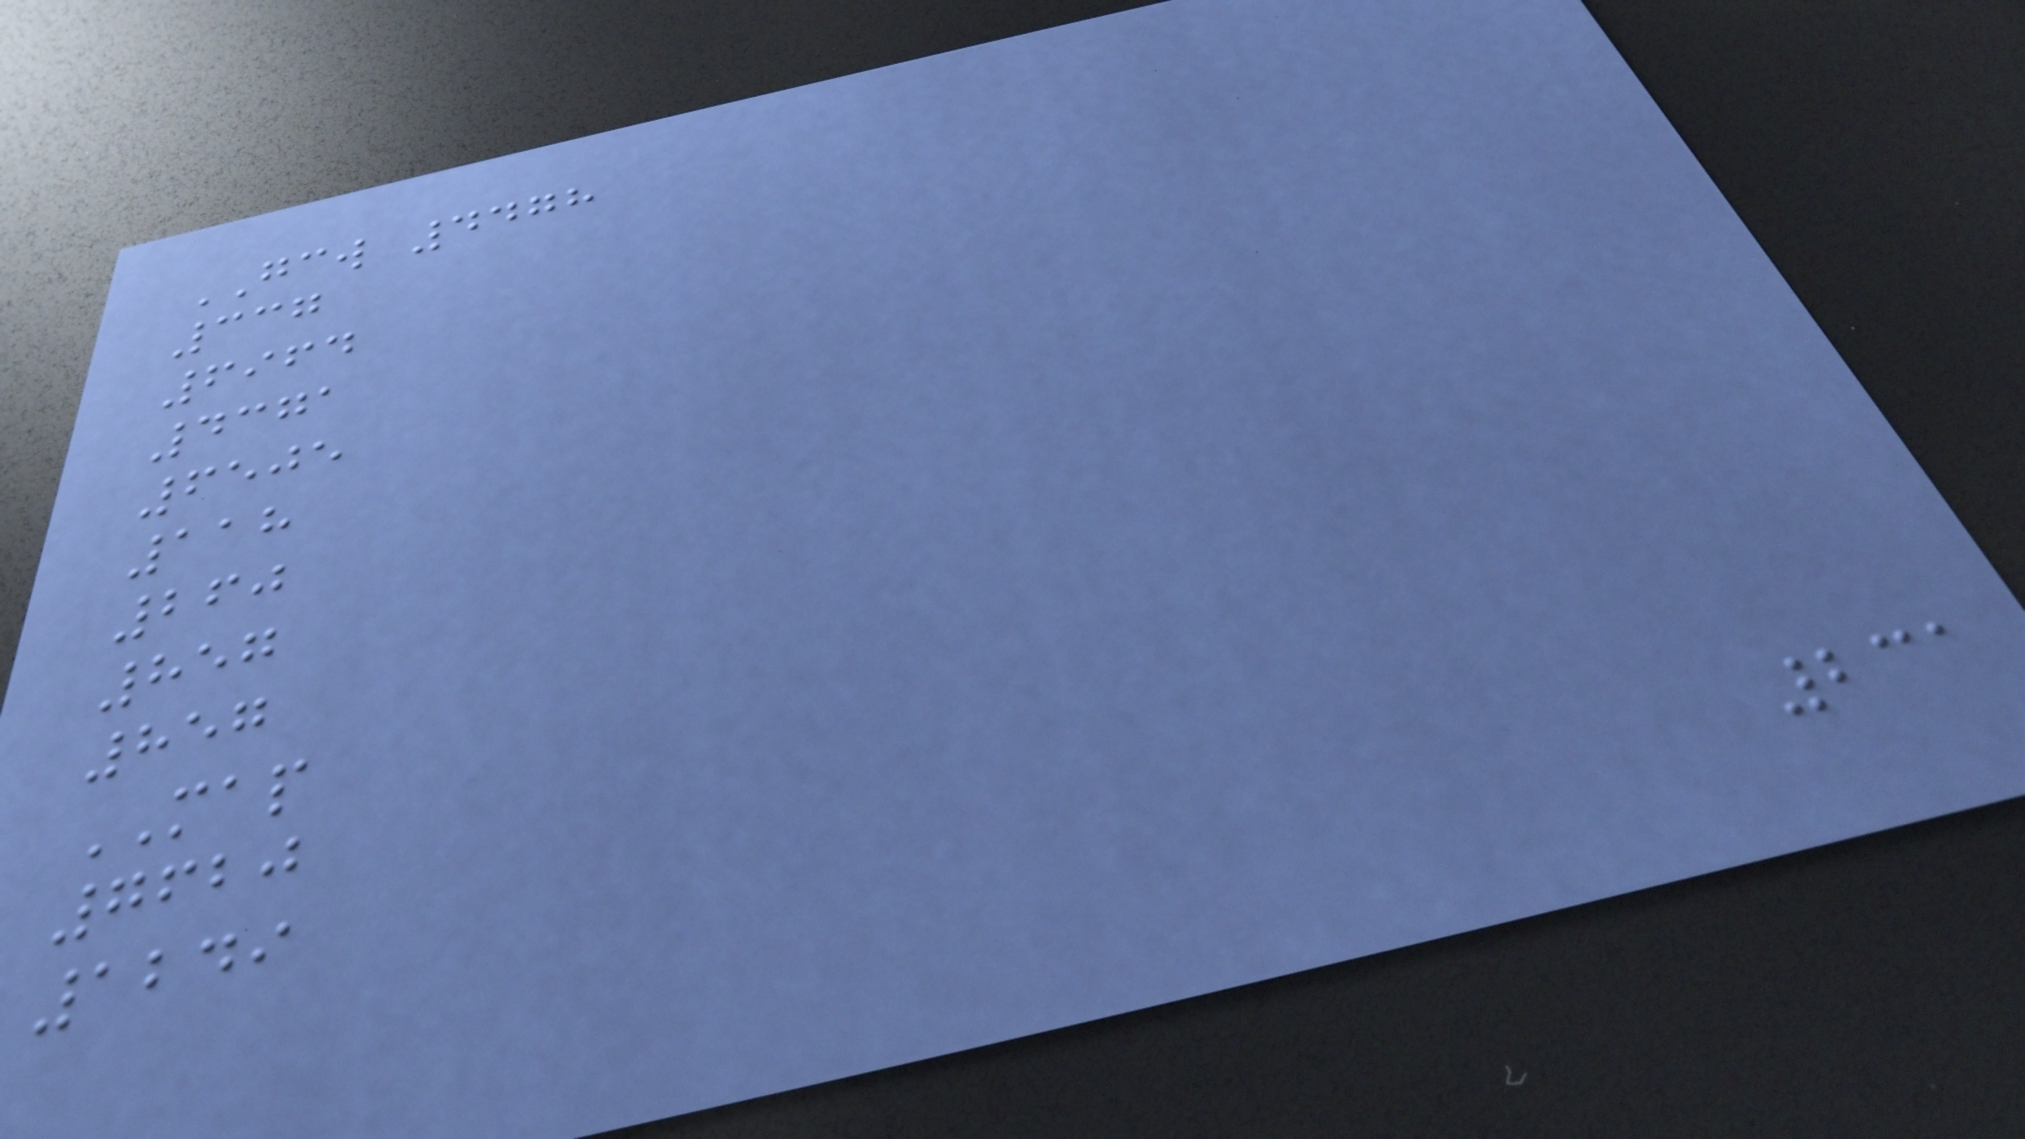GCW 4478
337
6964
4371
6505
118
260
857
857
MAP
7620
1249
231
